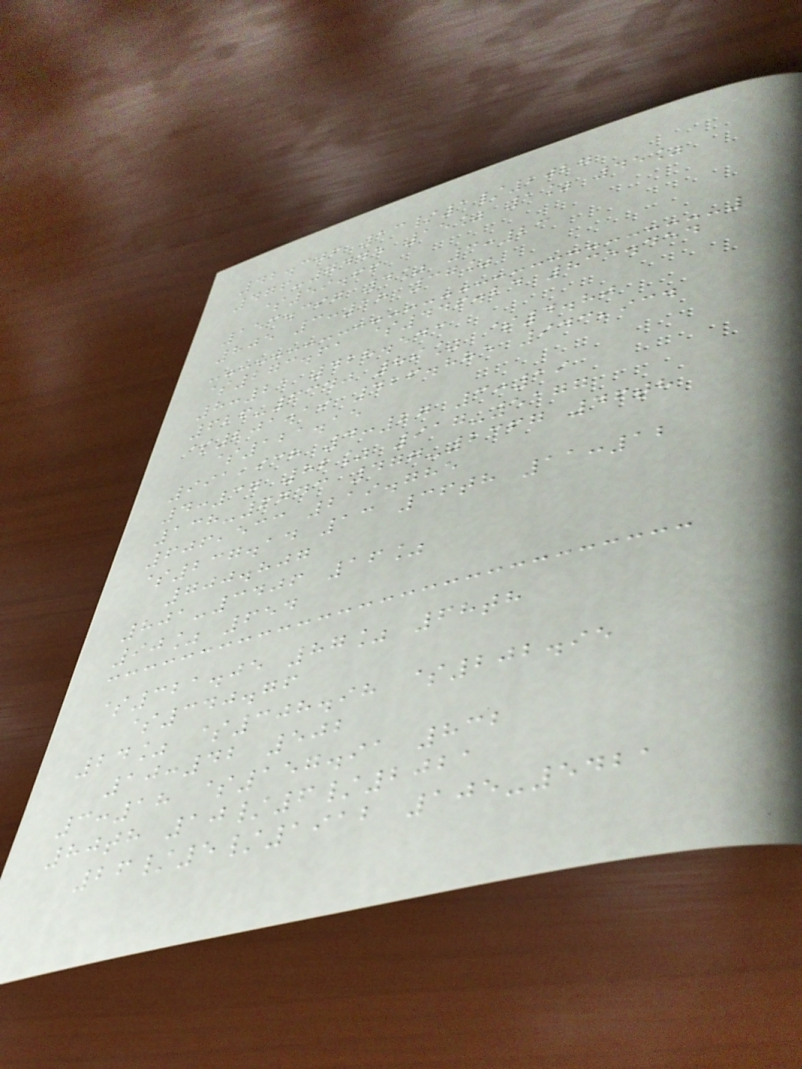42.306 13/1/2027
476-7445 15% 1% 45%
$59.66
153.397 4% 3:23
805 3:18 37%
$273.61 $446.24 835.454
8:21 428.543
626-6340 89% $4.80
$201.19 426.885 943,934
$121.15
991,938 4:27 3:19
4:37 82% 917-5177
138-6743 477-2367 46th
606,533 219.785
$237.14 13 36th 11:12
700.807
801-3406 16%
90% 654
$321.05 87% 68th
$340.76
24% $308.98 $202.95
10:42 502
3:18 $157.91 832
80th 10/6/2021
26/5/1912 105-5421
